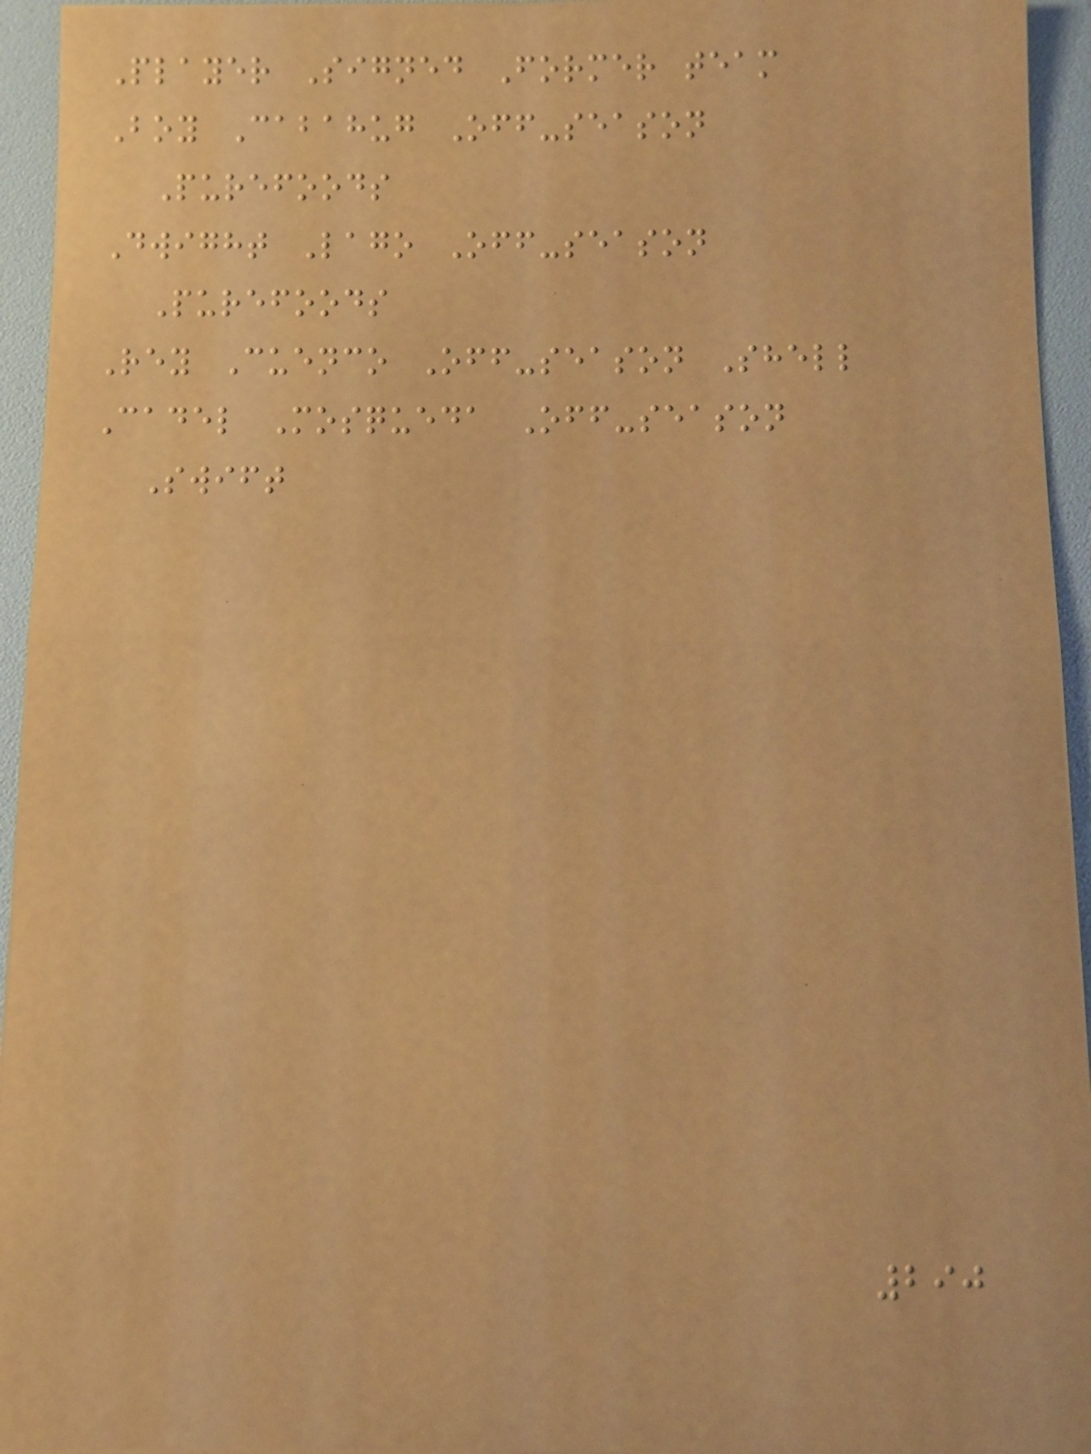Player Signed Former team
Boy Cabahug Off-season
Purefoods
Dwight Lago Off-season
Purefoods
Rey Cuenco Off-season Shell
Cadel Mosqueda Off-season
Swift
290
